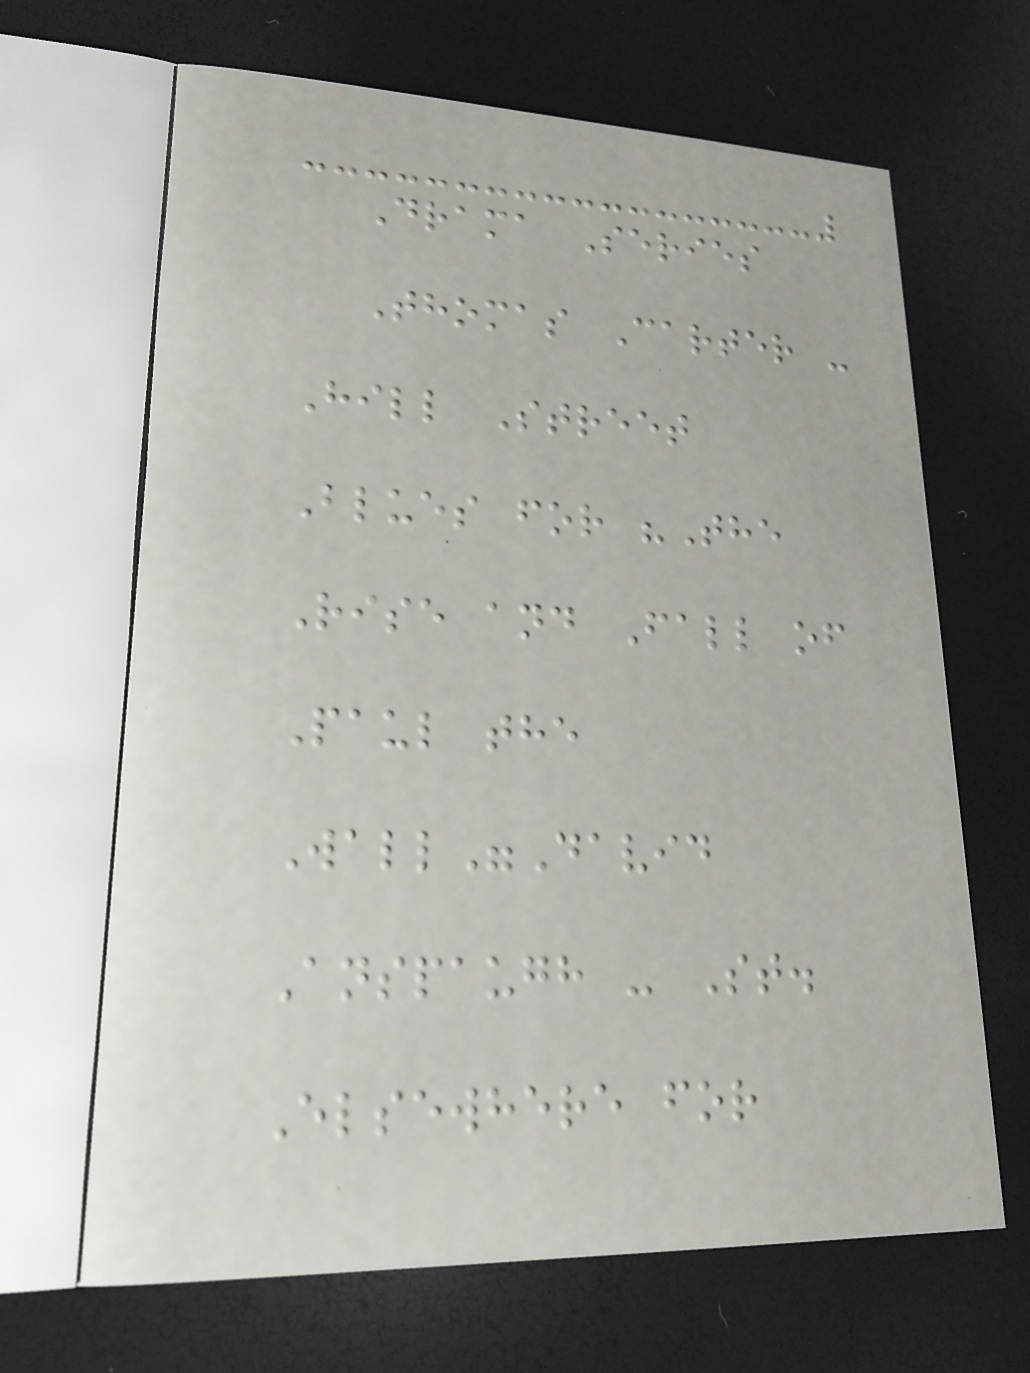Drama Series
Thomas Carter -
Hill Street
Blues for "The
Rise and Fall of
Paul the
Wall"David
Anspaugh - St.
Elsewhere for
